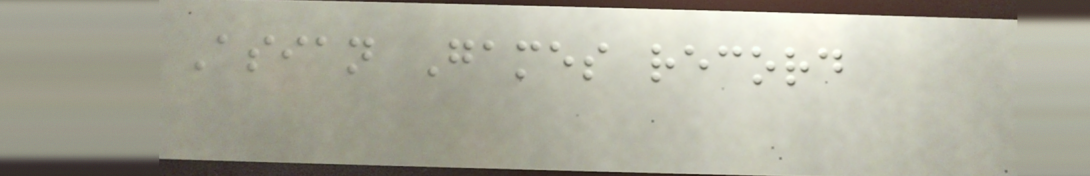Asian Games record
